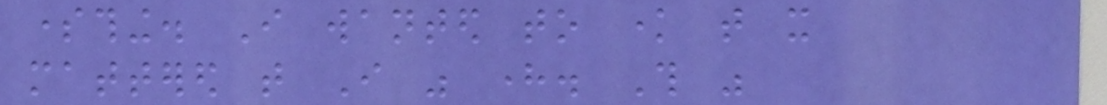something. I wanted to know that it
mattered that I was here. This was
